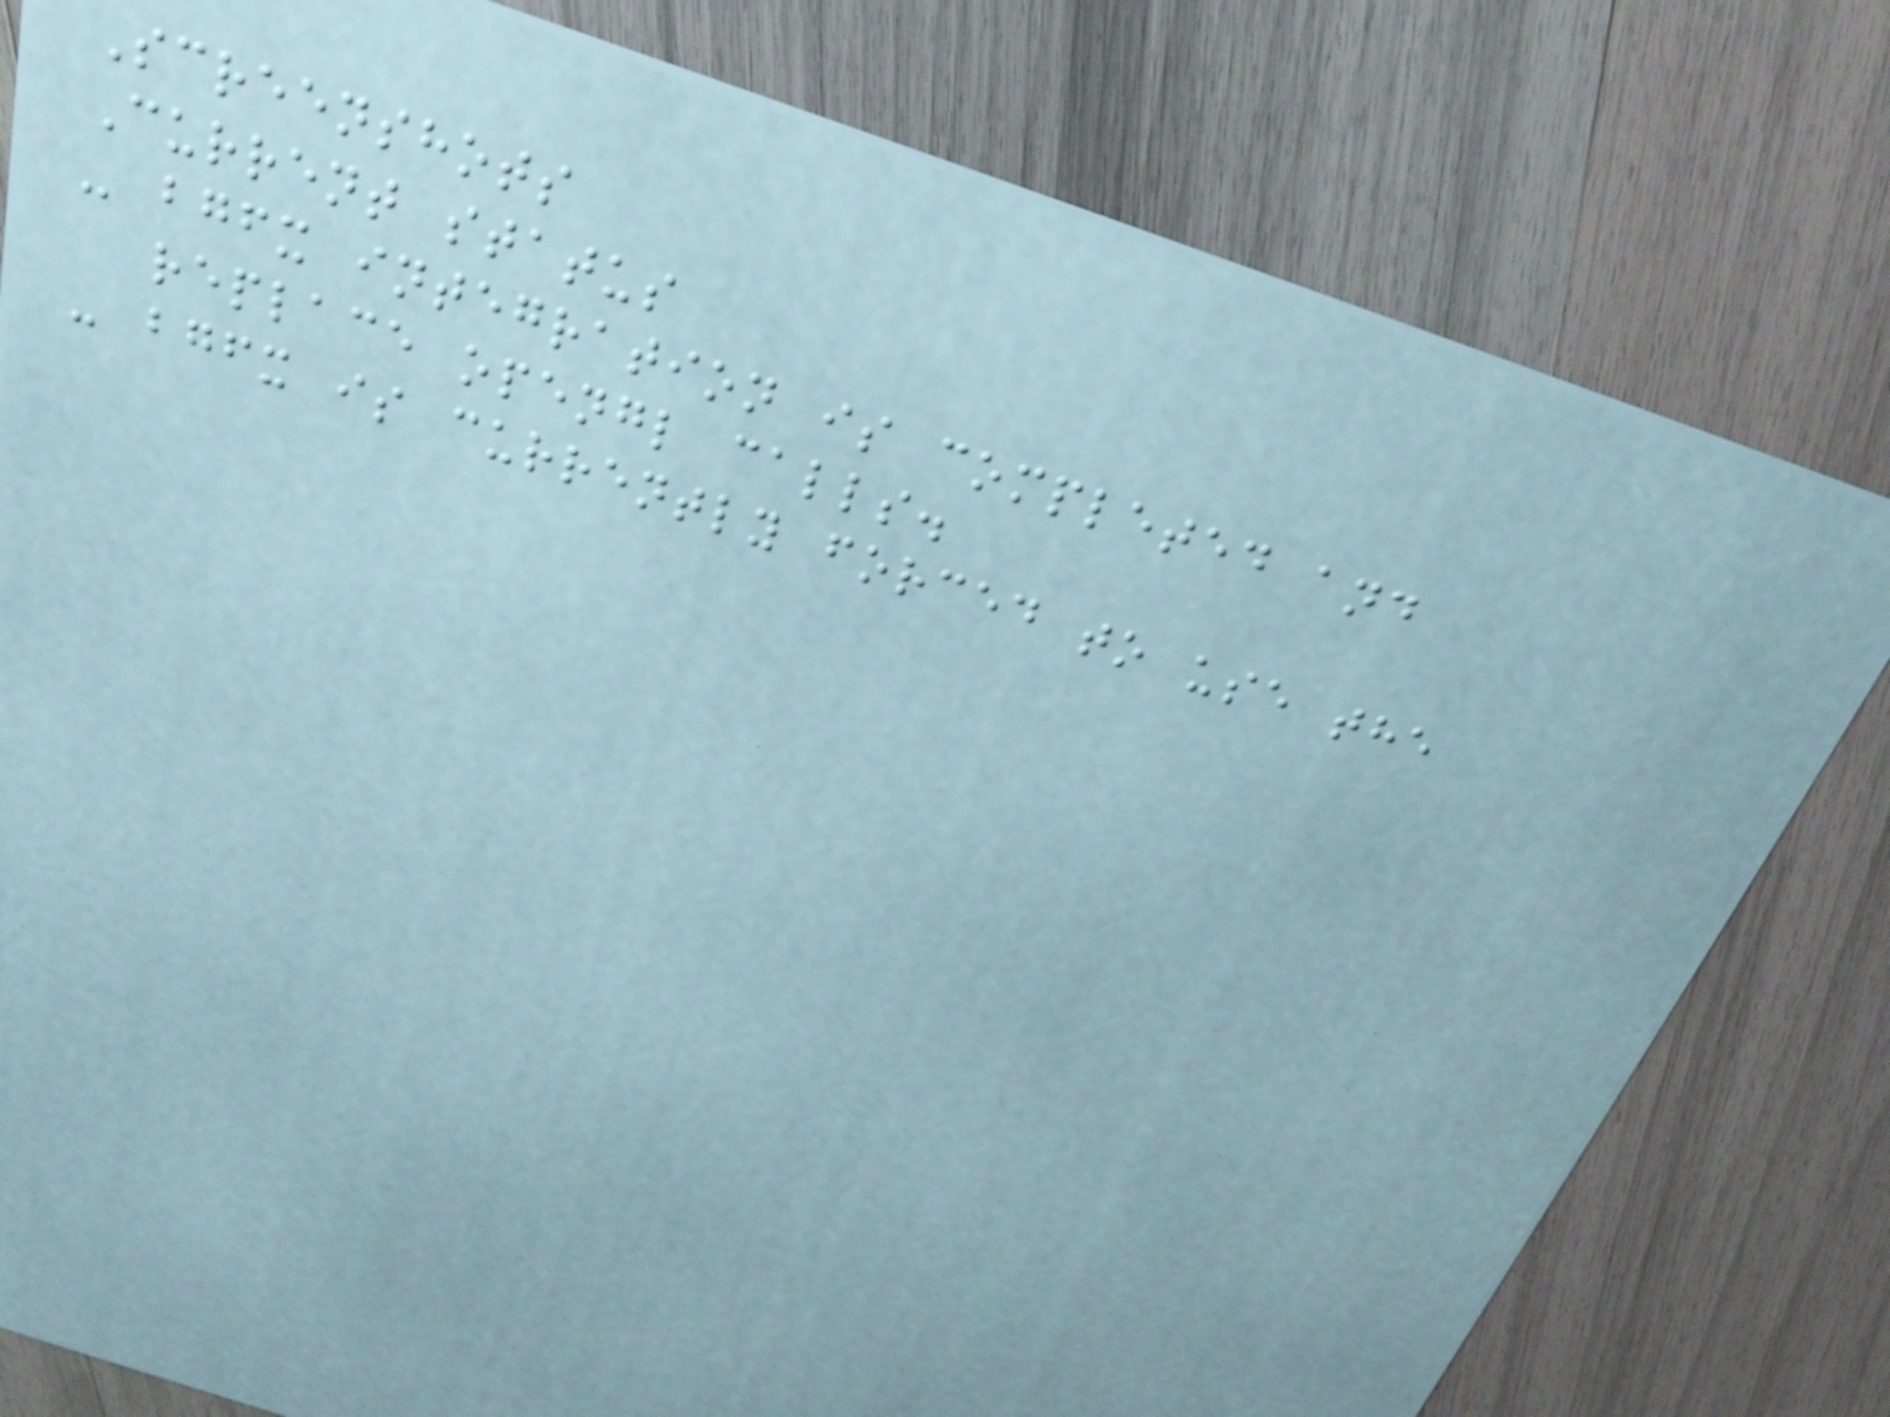Screenshots
Current status
- bgfx integration is completed and
replace opengl calls.
- bgfx is currently forced to use the
